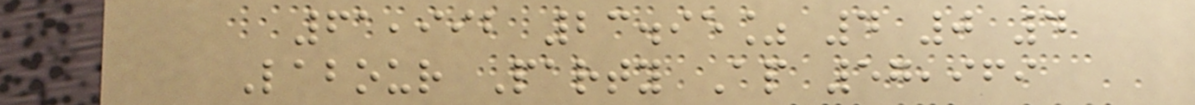61,992 23.95% 4 0 4
Labour Party Ap 57,969
